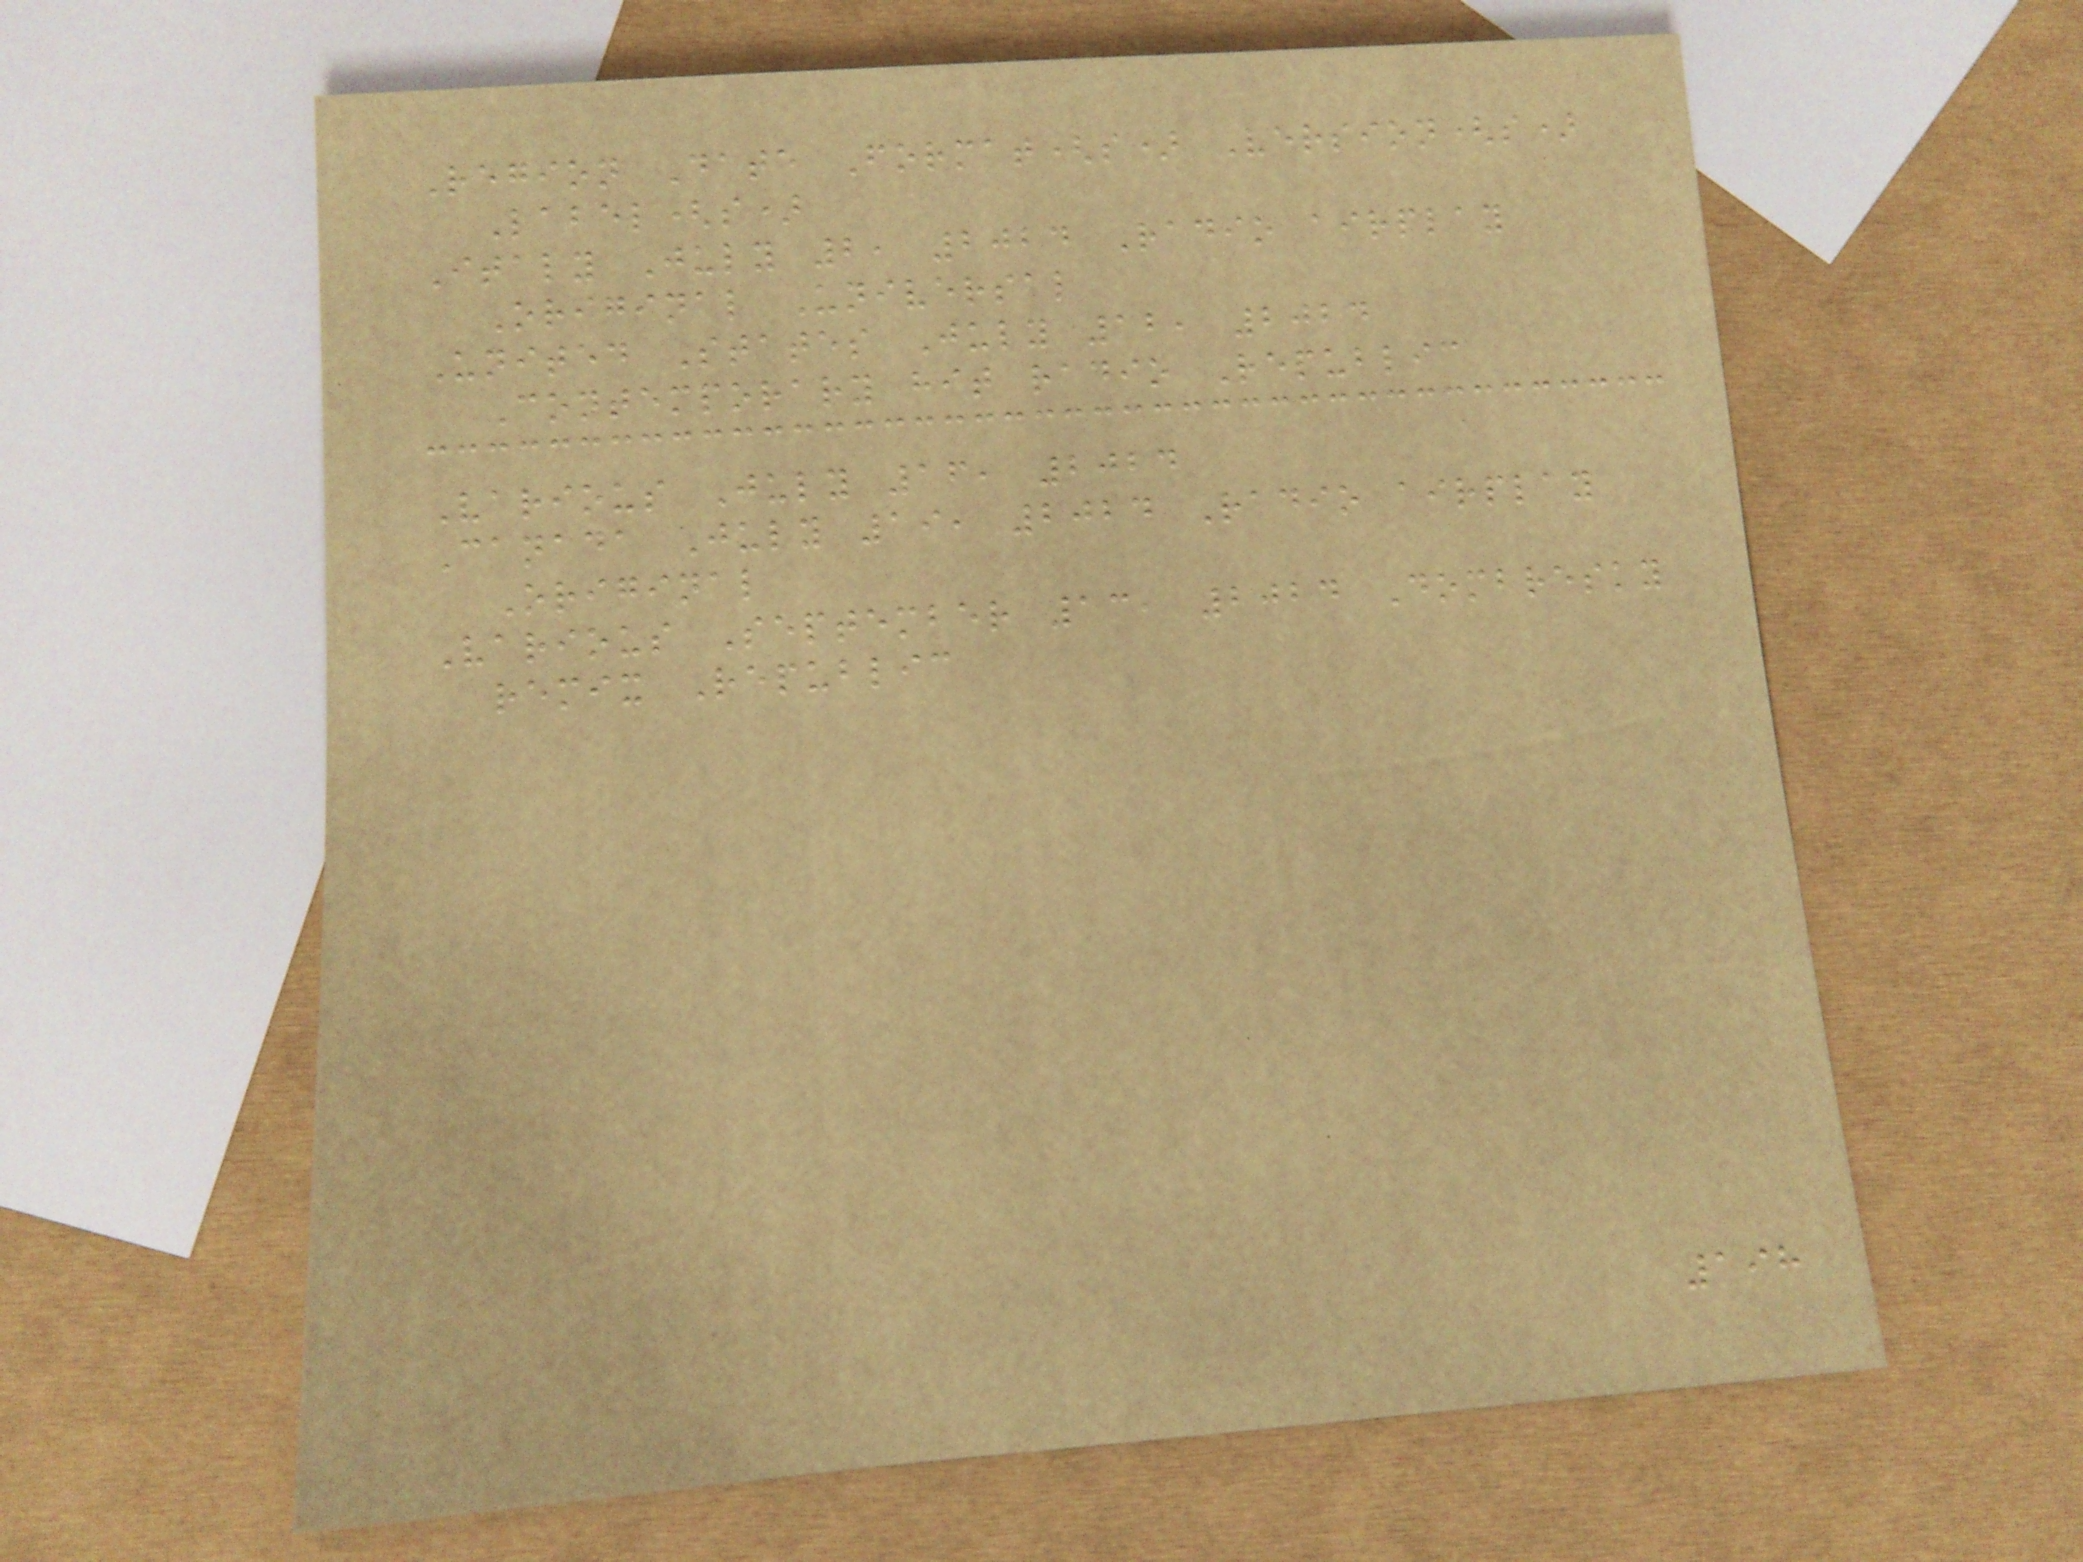Region Date Format(s) Version(s)
Label(s)
Italy July 2, 2024 Radio airplay
Original Universal
United States July 12, 2024
Contemporary hit radio Republic
Various July 16, 2024
Canada July 19, 2024 Radio airplay
Original
Various September 13, 2024 Dombresky
remix Republic
198
